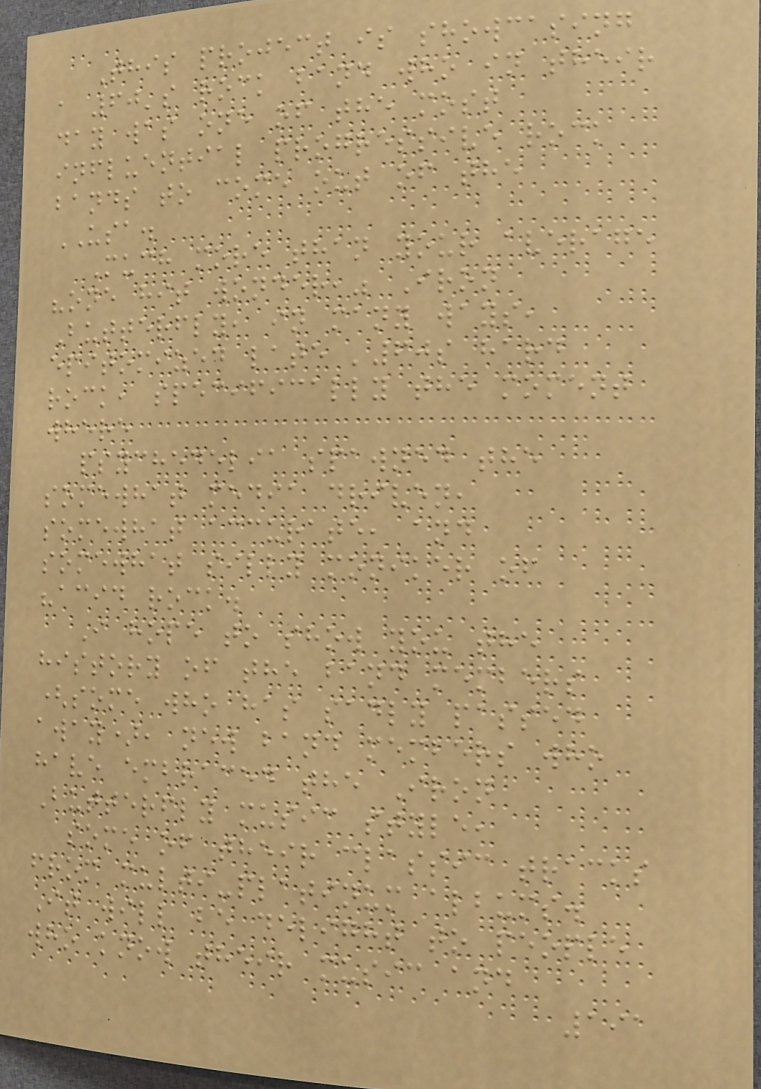This project is showcasing
a 60's rock band who in their
day was one of the most
influential progressive rock
bands to come out of the
USA.
Much more than your average
"one hit wonder," Iron
Butterfly, in many ways,
epitomized late '60s hard
rock, specifically the moment
where
psychedelia spawned the
somewhat media driven,
somewhat accurate, and
somewhat silly moniker of
"acid rock.
I hope to show you the
history of the band members
(some who has sadly passed
away), new band members who
have embraced the Iron
Butterfly music style,
some of their classic tracks
from multi-platinum albums.
It will be delight to people
who know their music and
191
